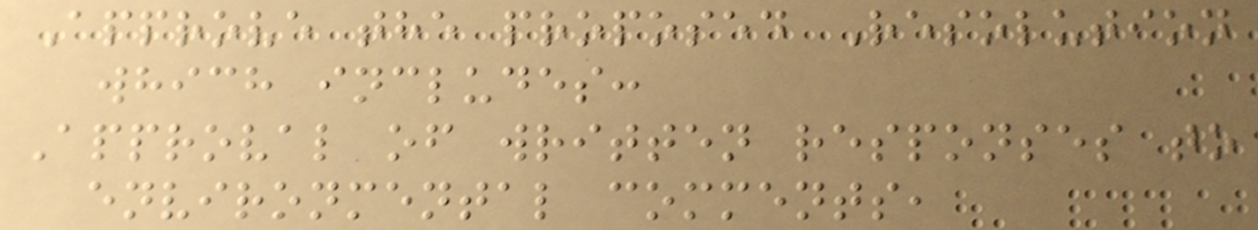Approve the proposed Resolution
which includes:
Approval of written responses to
environmental comments,
